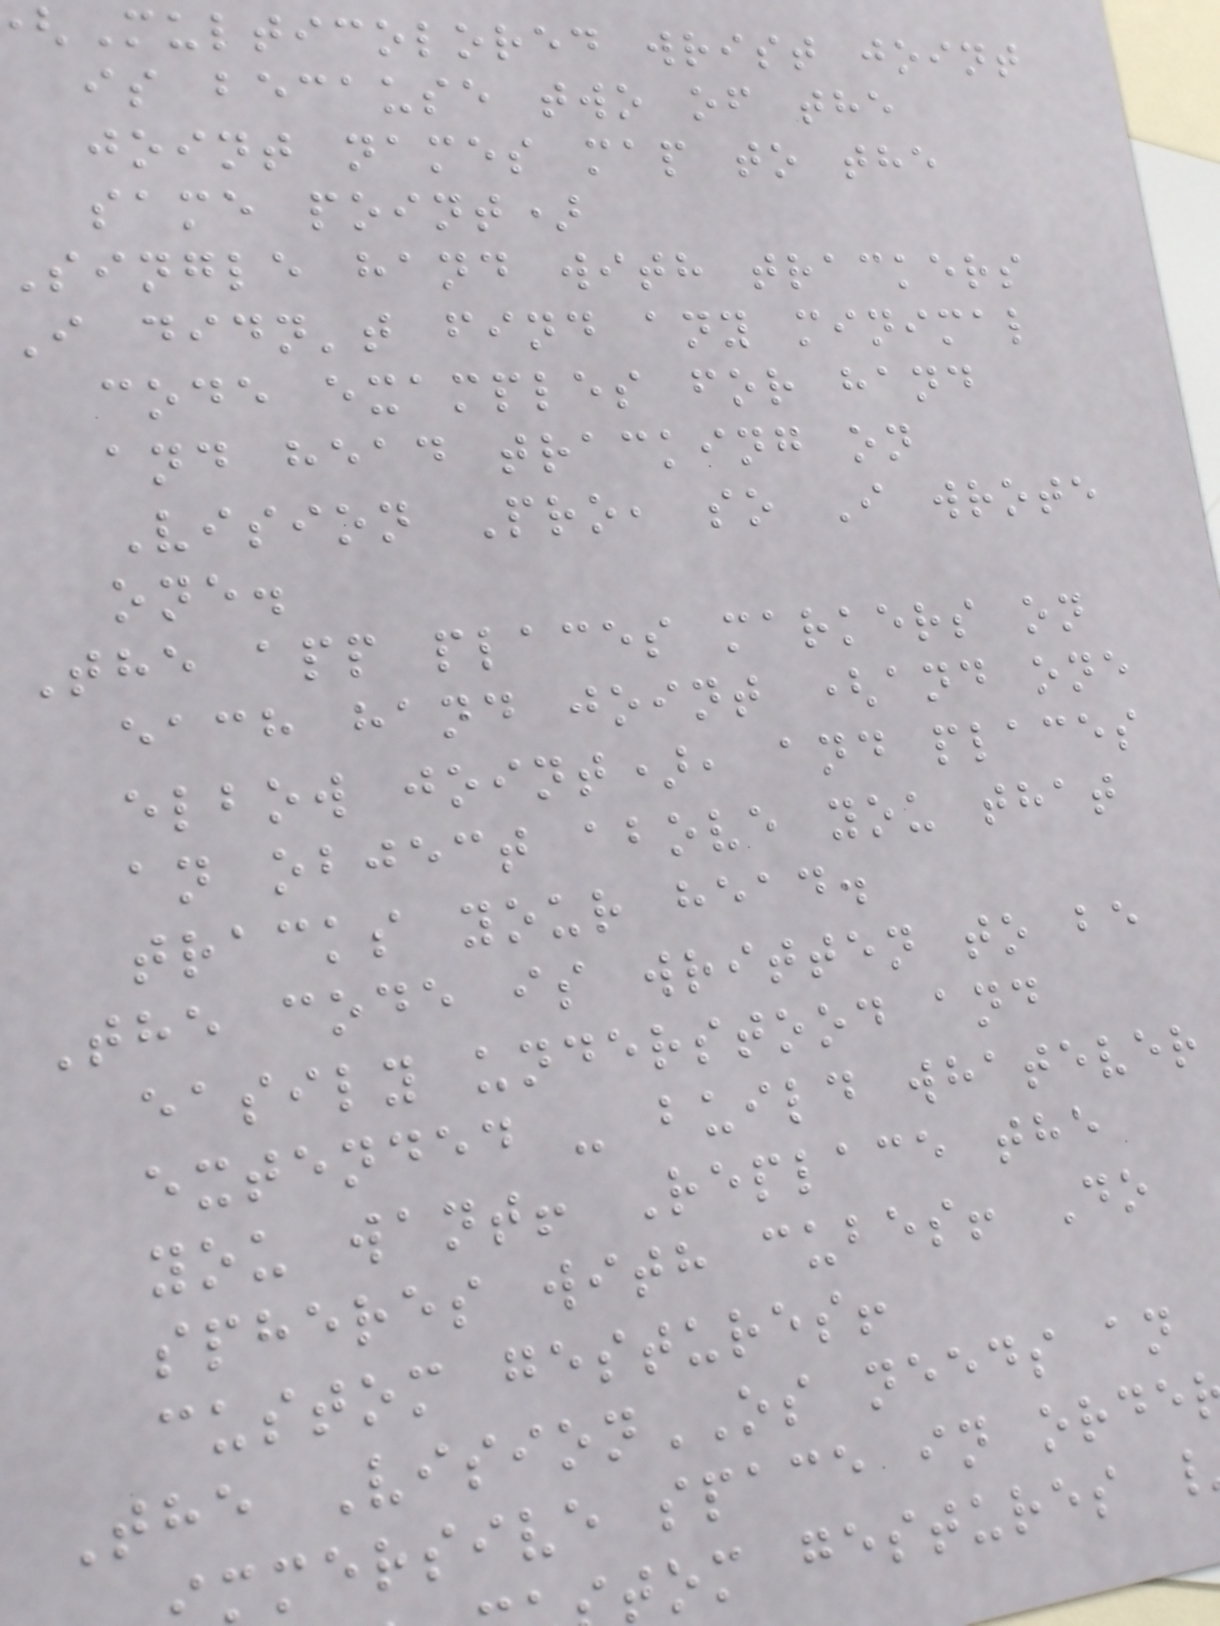Multicolored wrist joint
is because two of the
joint names map to the
same point)
Single hand with trackers
I didn't find any minimal
code examples for hand
and head tracking on
Vision Pro, so I wrote
one.
The app places markers on
each hand joint (and one
elbow joint), and places
an object above you that
tracks your head.
The code is written to be
easily understood and
extended - build whatever
you want! Replace the
spheres with cubes! Do
custom gestures!
The VisionOS needs an
mmersive space in orde
tom gestures
